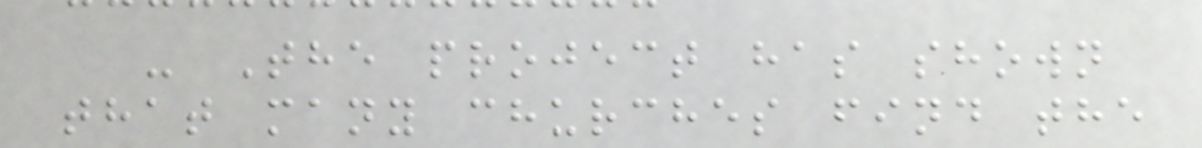- The project has shown
that many churches find the
